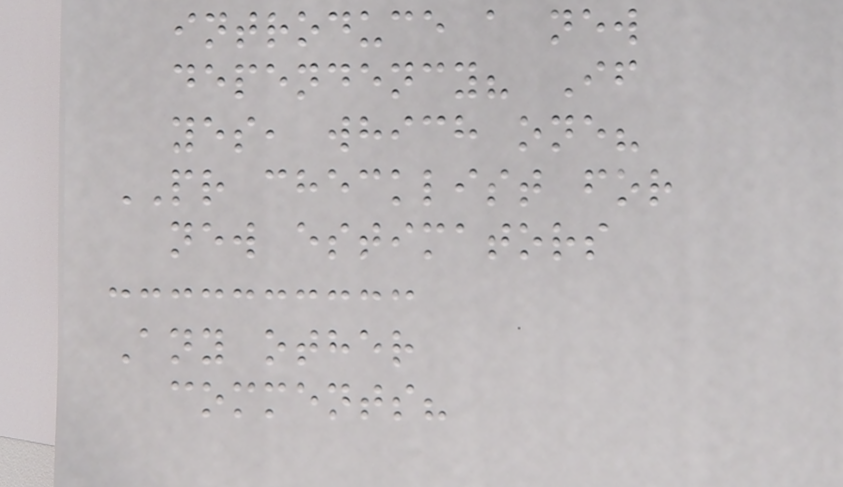introduce a new
dependency? If
yes, which one?
PR checklist for
new estimators
Any other
comments?
